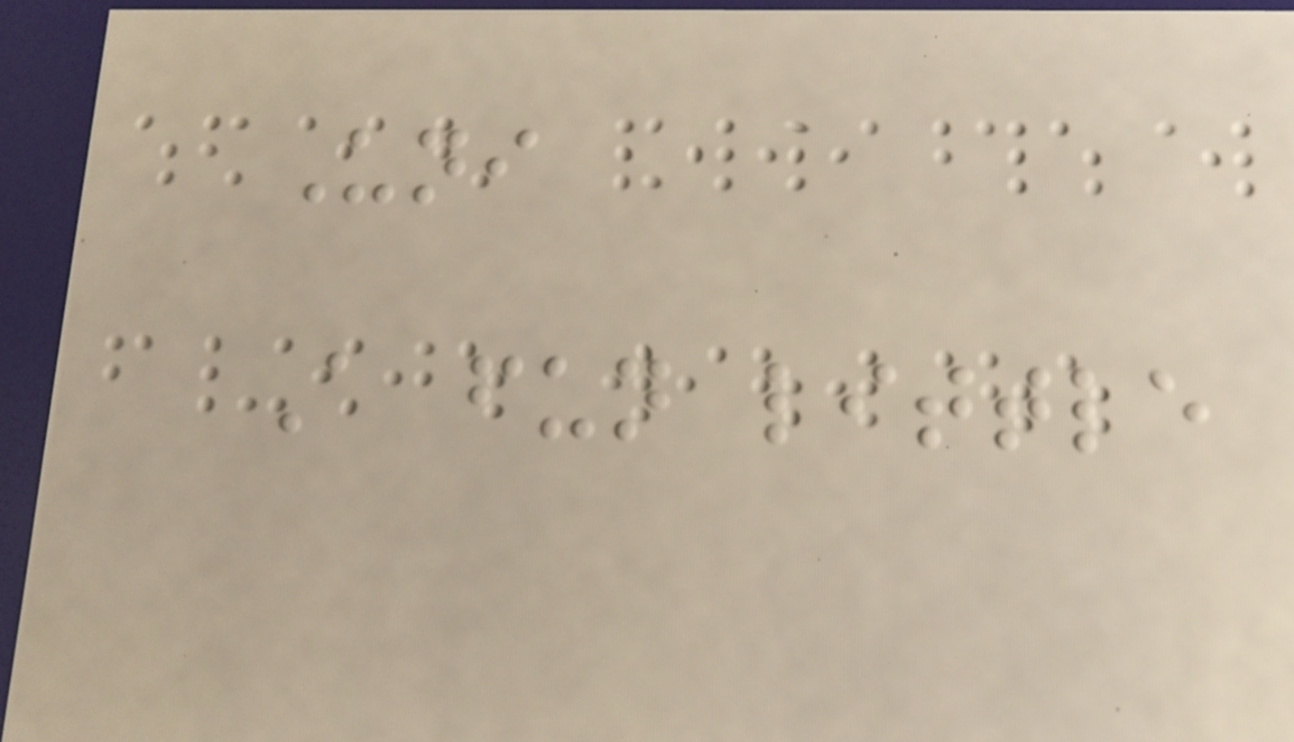Uni
A fun little
